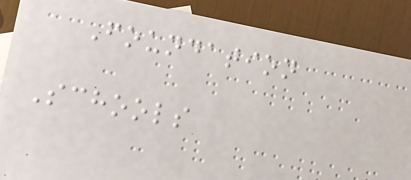Foundation
Schools
